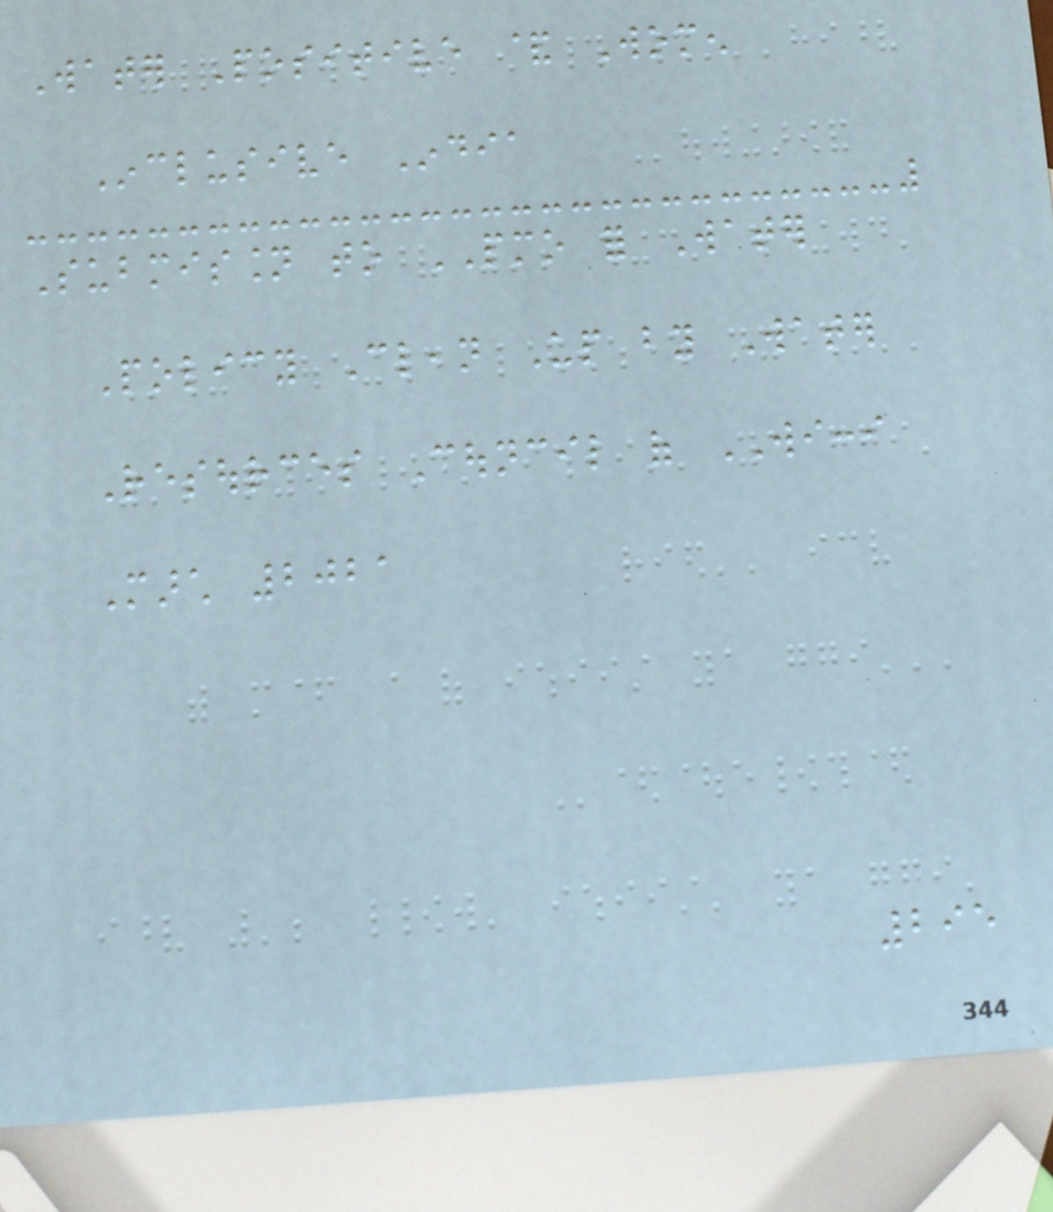Water Positive & Women
Inclusive India
Submission to PMO for Water
Policy Clean Up by Water
Resources Council of WICCI
March 2021
295
